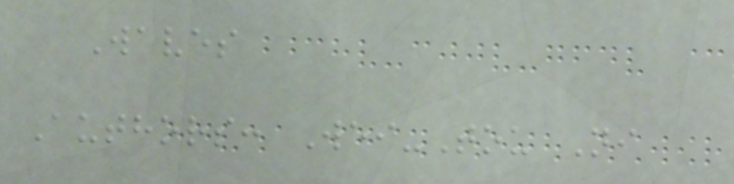Waves
Authors: Wei-Tou Ni
